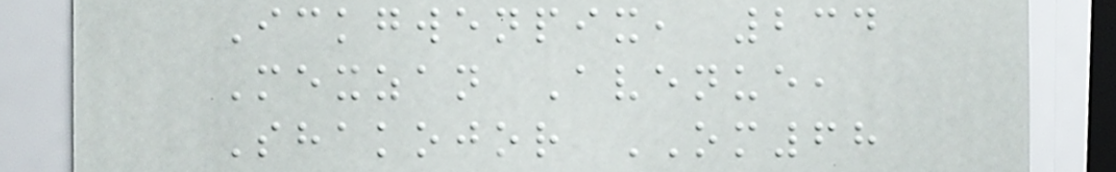Ickgwenpix, 234
Mexzan Avenue,
Shakojor OM68
